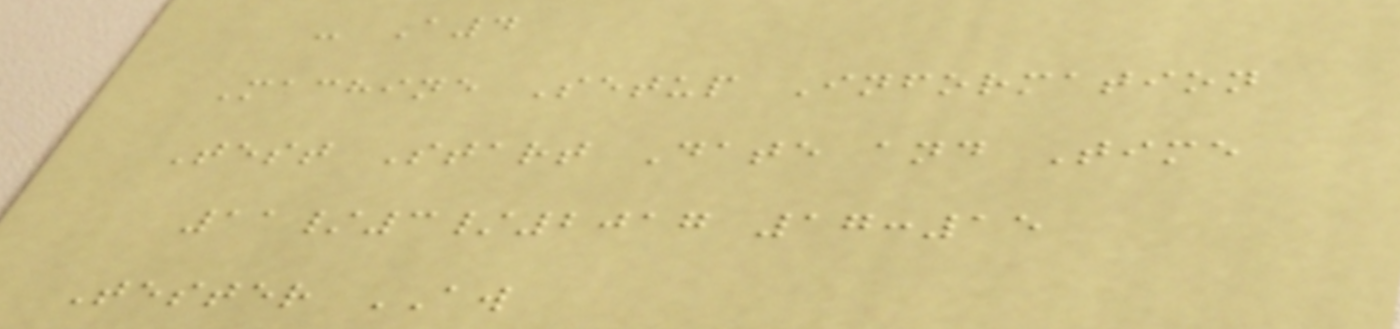- A4
Machine Setup Information
Test Start Date and Time
11/3/2017 17:15
Tester AW
